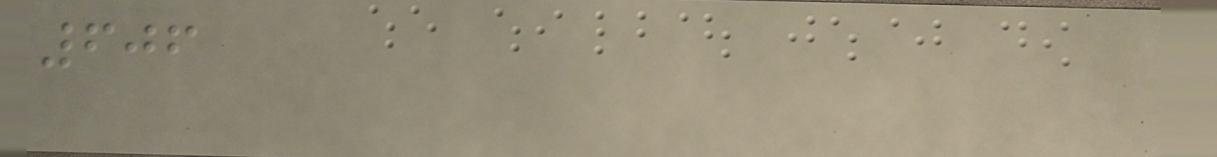606
